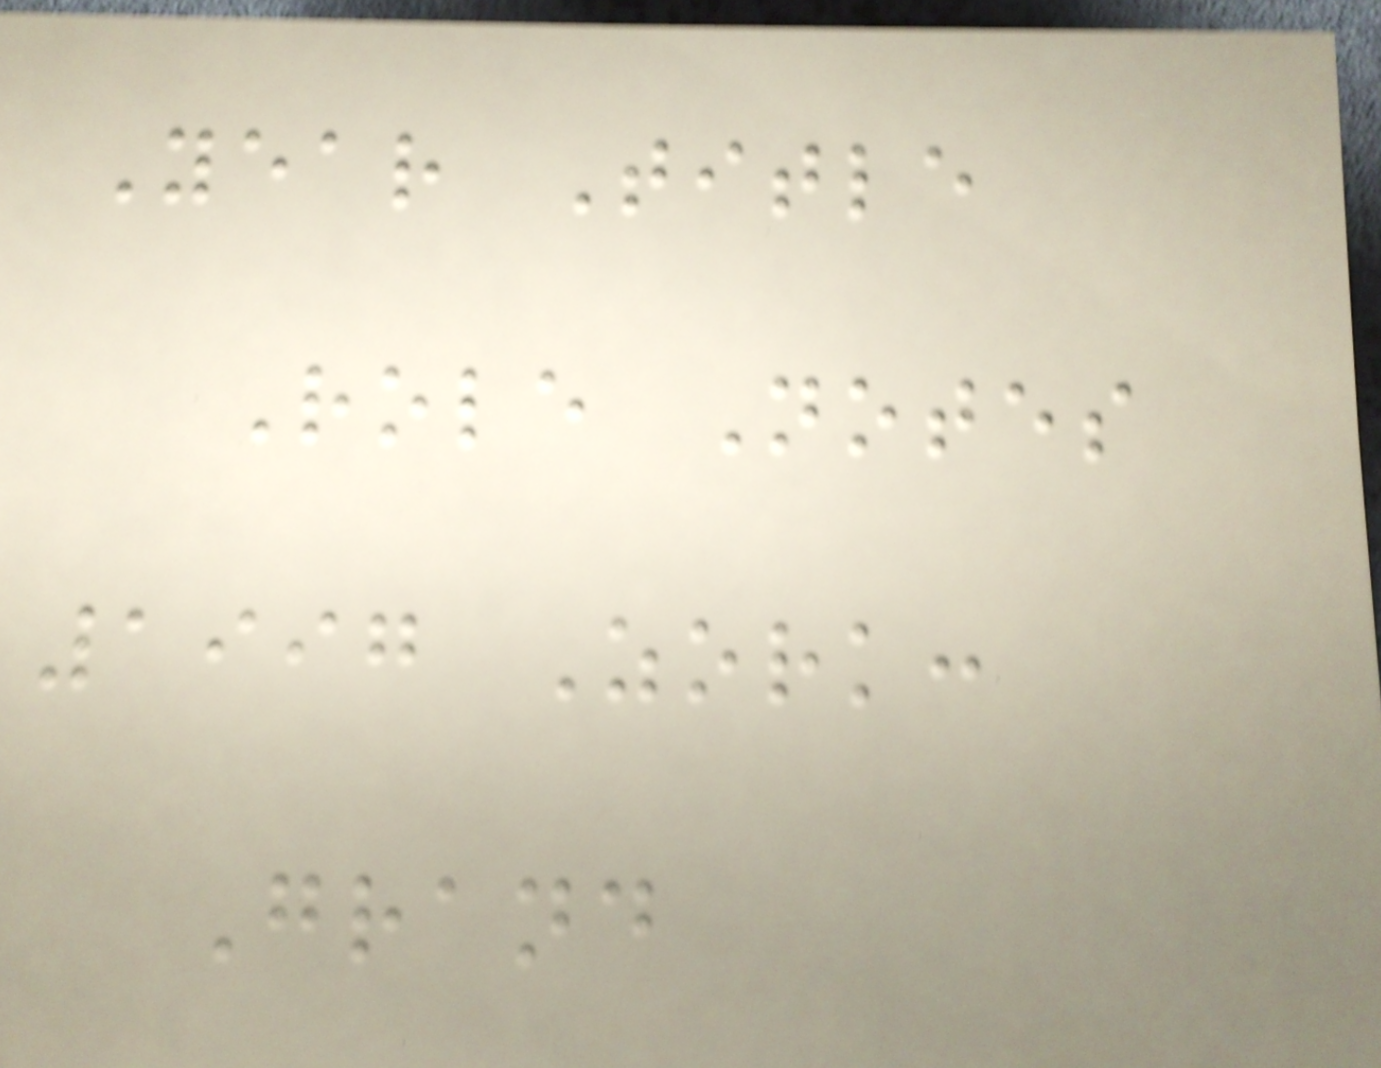Year Title
Role Notes
1997 Zork:
Grand
